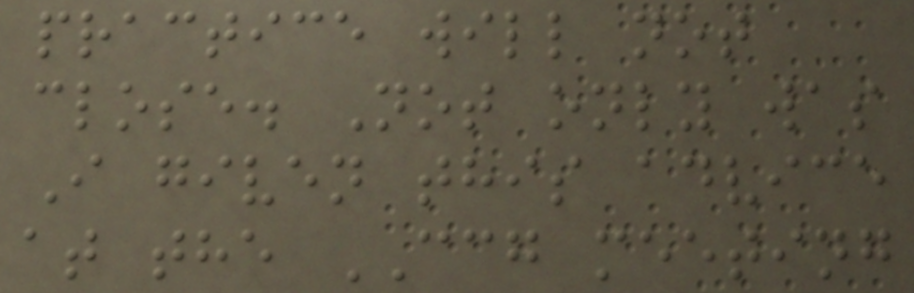practice will not
close. Not only was
I given this advice
at the CCG meeting
